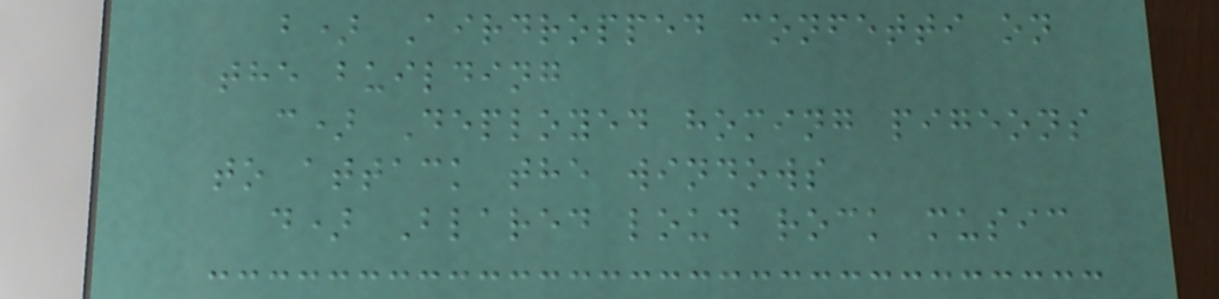b) Airdropped confetti on
the building
c) Deployed homing pigeons
to attack the windows
d) Blared loud rock music
